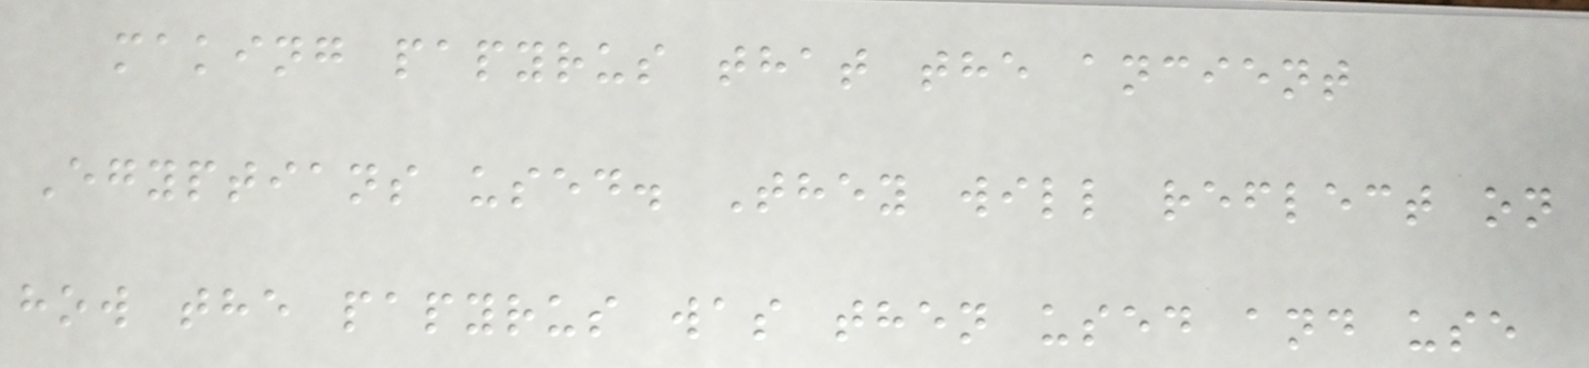making papyrus that the ancient
Egyptians used. They will reflect on
how the papyrus was then used and use
